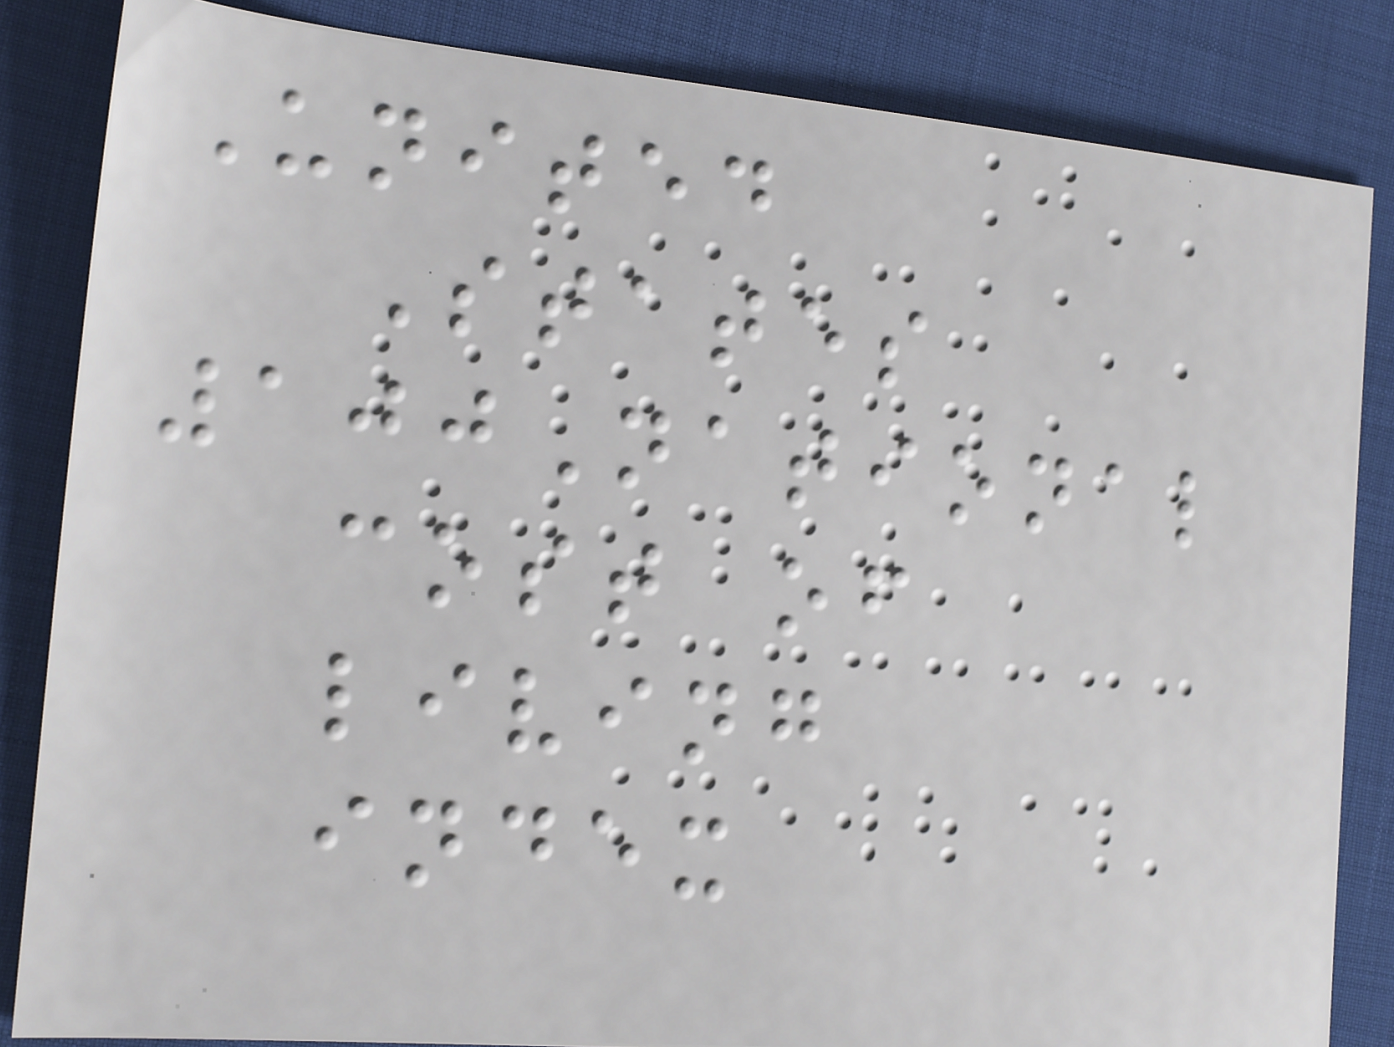United
States
100National
cost of
living
index
